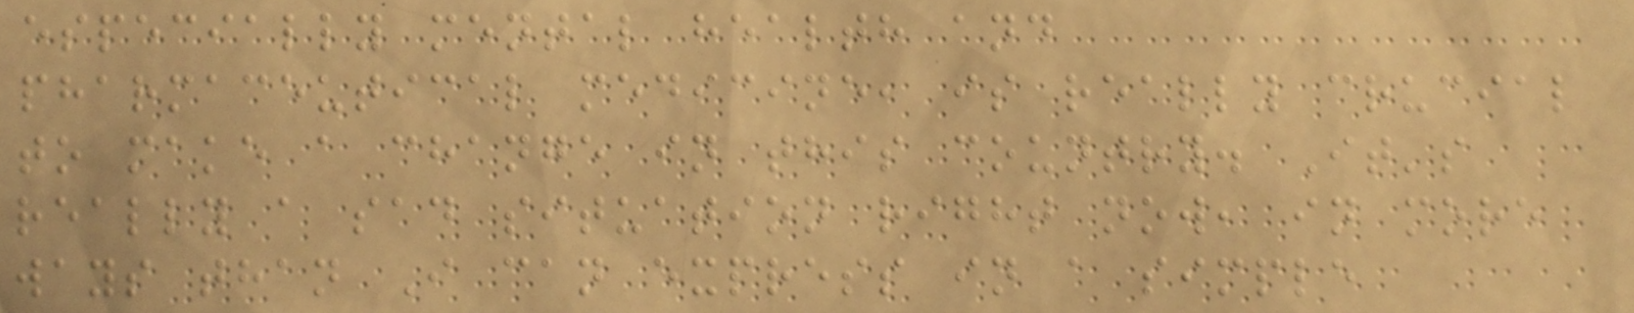especially mental health and
pharmaceutical medicine, is really crucial
to make a change in this country. It's
really a sad situation right now, in more
ways than I can express in a simple
